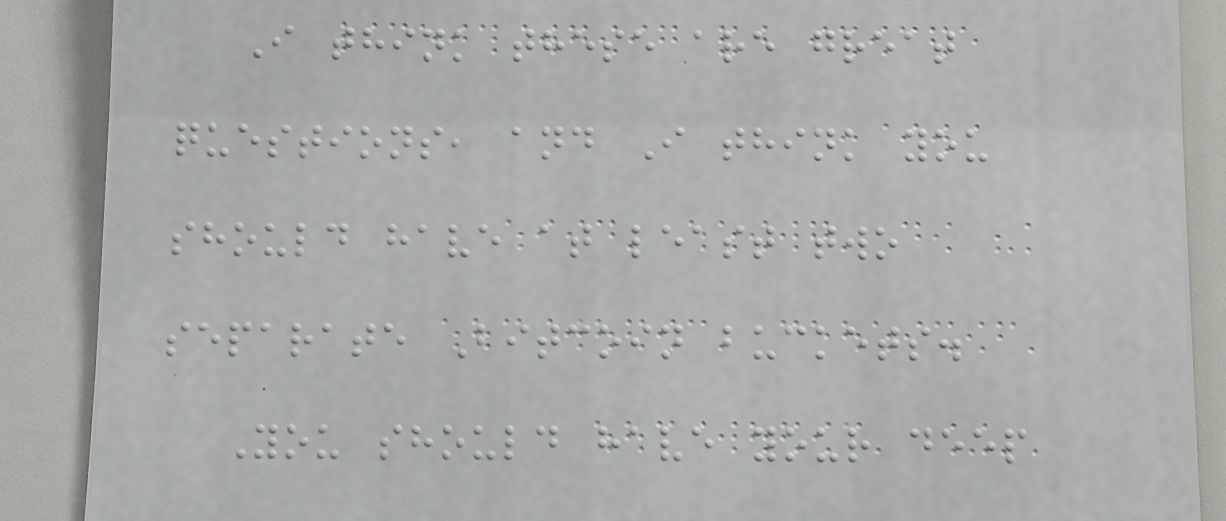I think these are great
questions, and I think you
should have at least two
separate Bitcoin buckets.
You should have your deep
